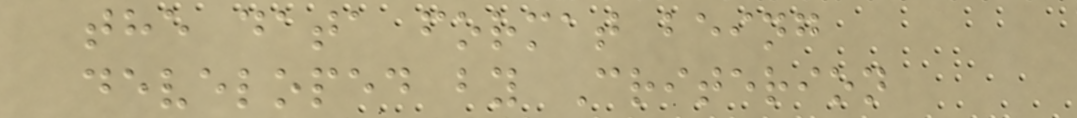the data format being
developed by Criterion
